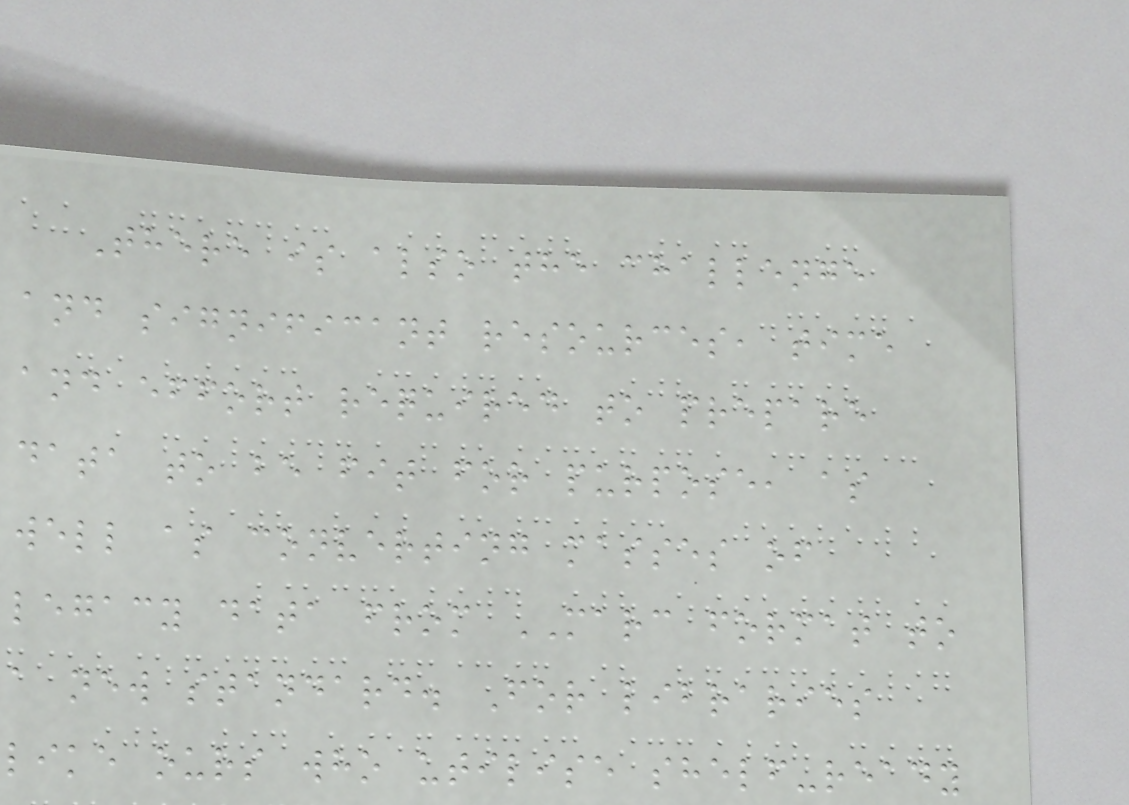There is also the challenge
and significant resources, time
and effort required to prepare
data to be fit for purpose, as
well as converting masses of
legacy data from MARC format to
a new standard. For libraries
like ours who utilise shelf-ready
